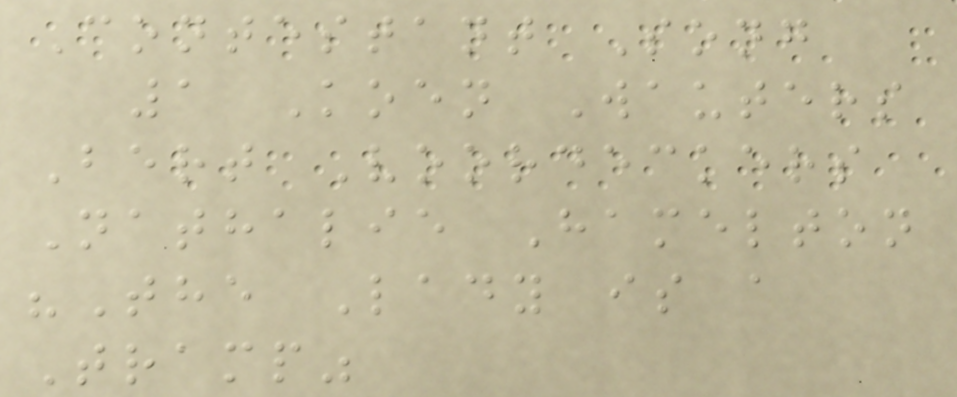Contestant Song
1 Koen Wauters
Bert Voordeckers
Nathalie Hamelton
"The Lady is a
Tramp"
